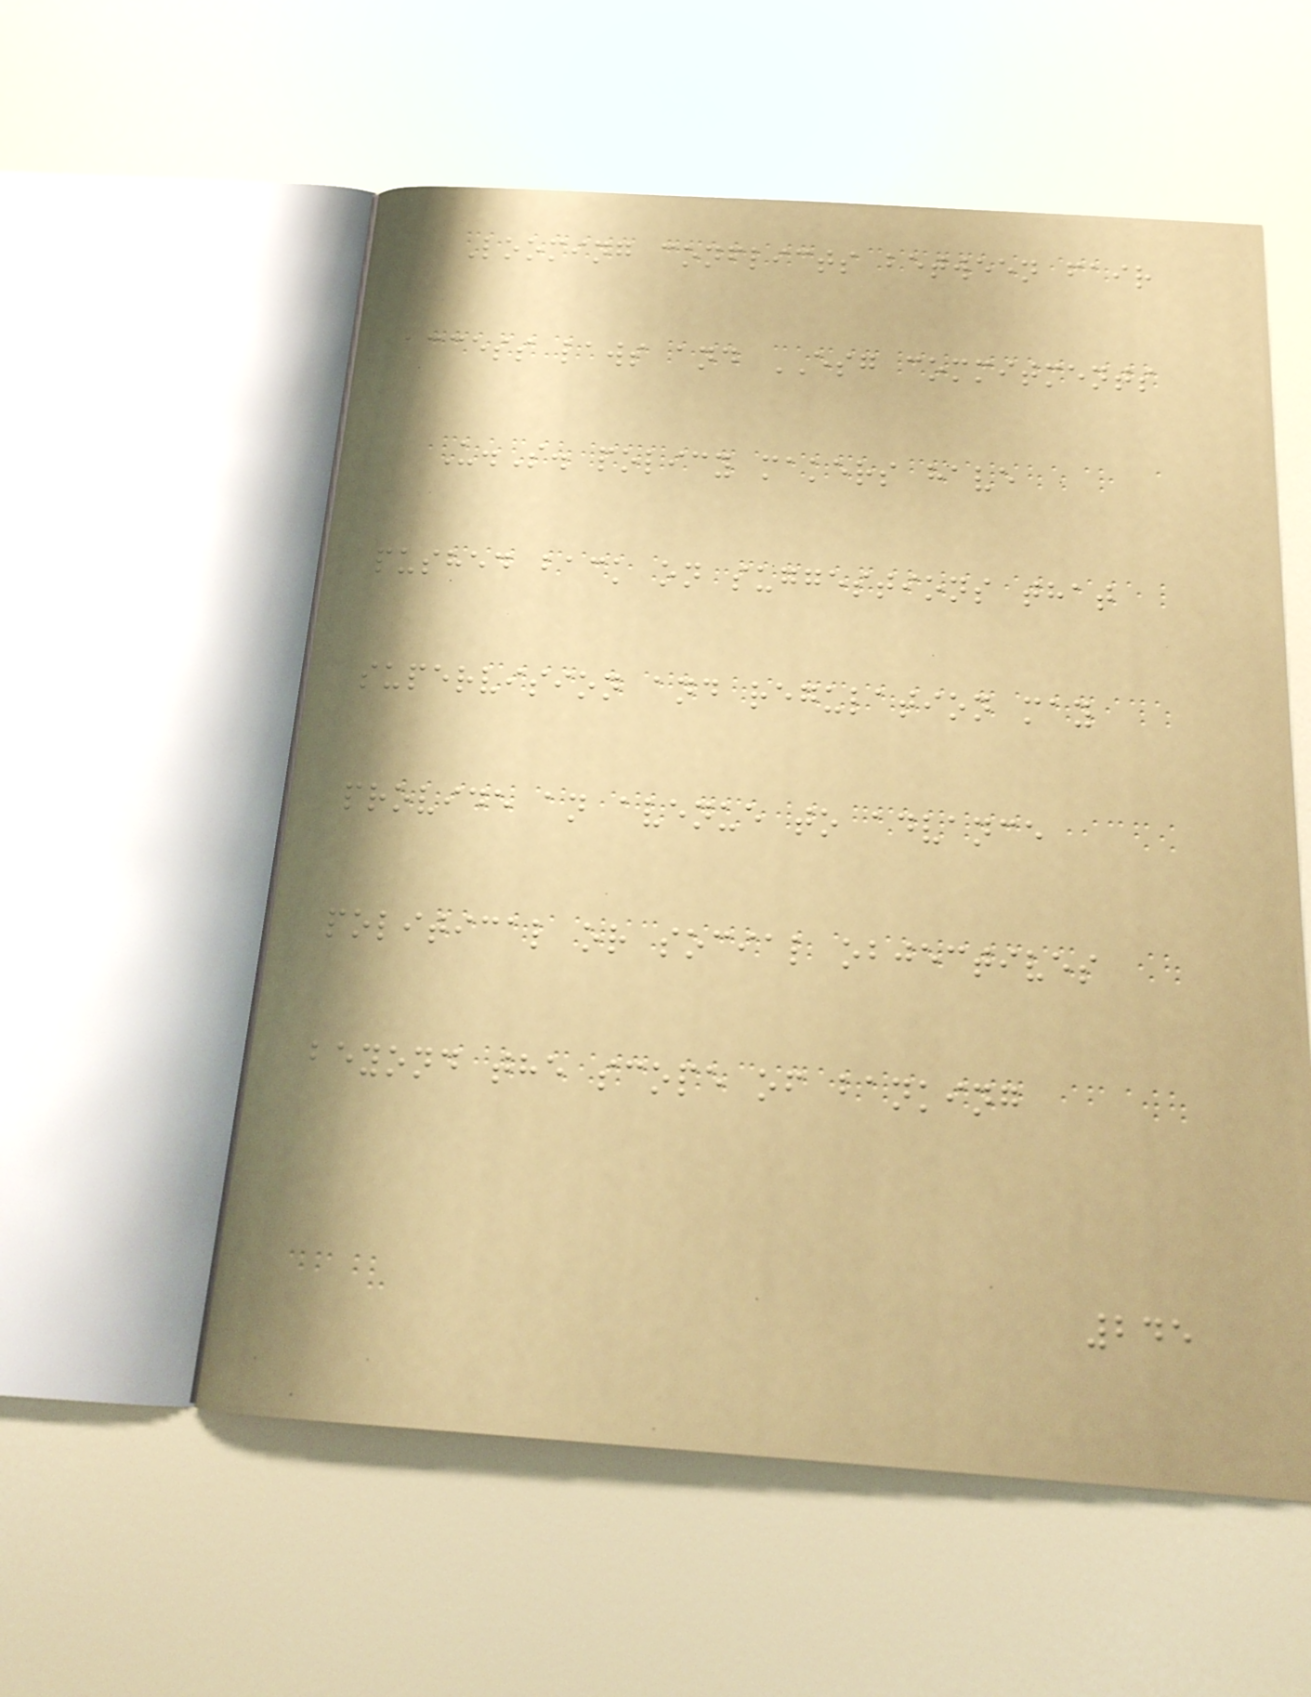Looming conflicts between fair
access laws and ESG commitments
U.S. policy makers have
pushed back on suggestions that
supervision and regulation may
provide an avenue to advance
political or social objectives
beyond the scope of banking
245
